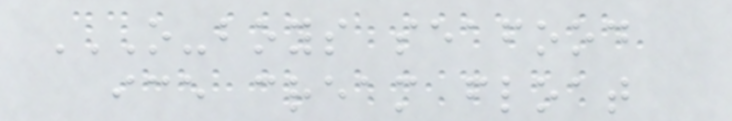O-BOYS SEAFOOD
ICE CREAM FLOAT
